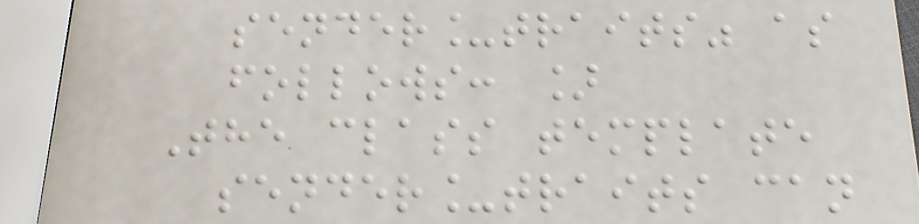sender_traits" as
follows: ]
The class template
sender_traits can
